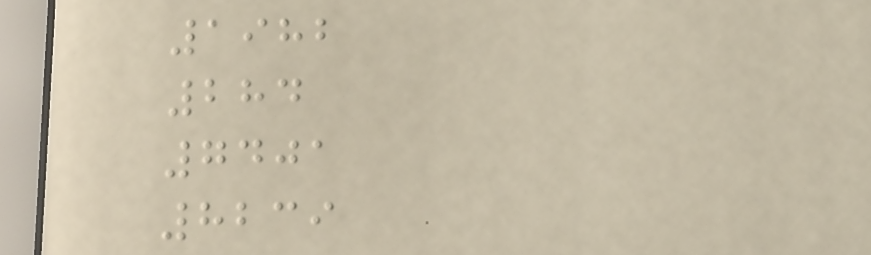1982
284
7401
8239
